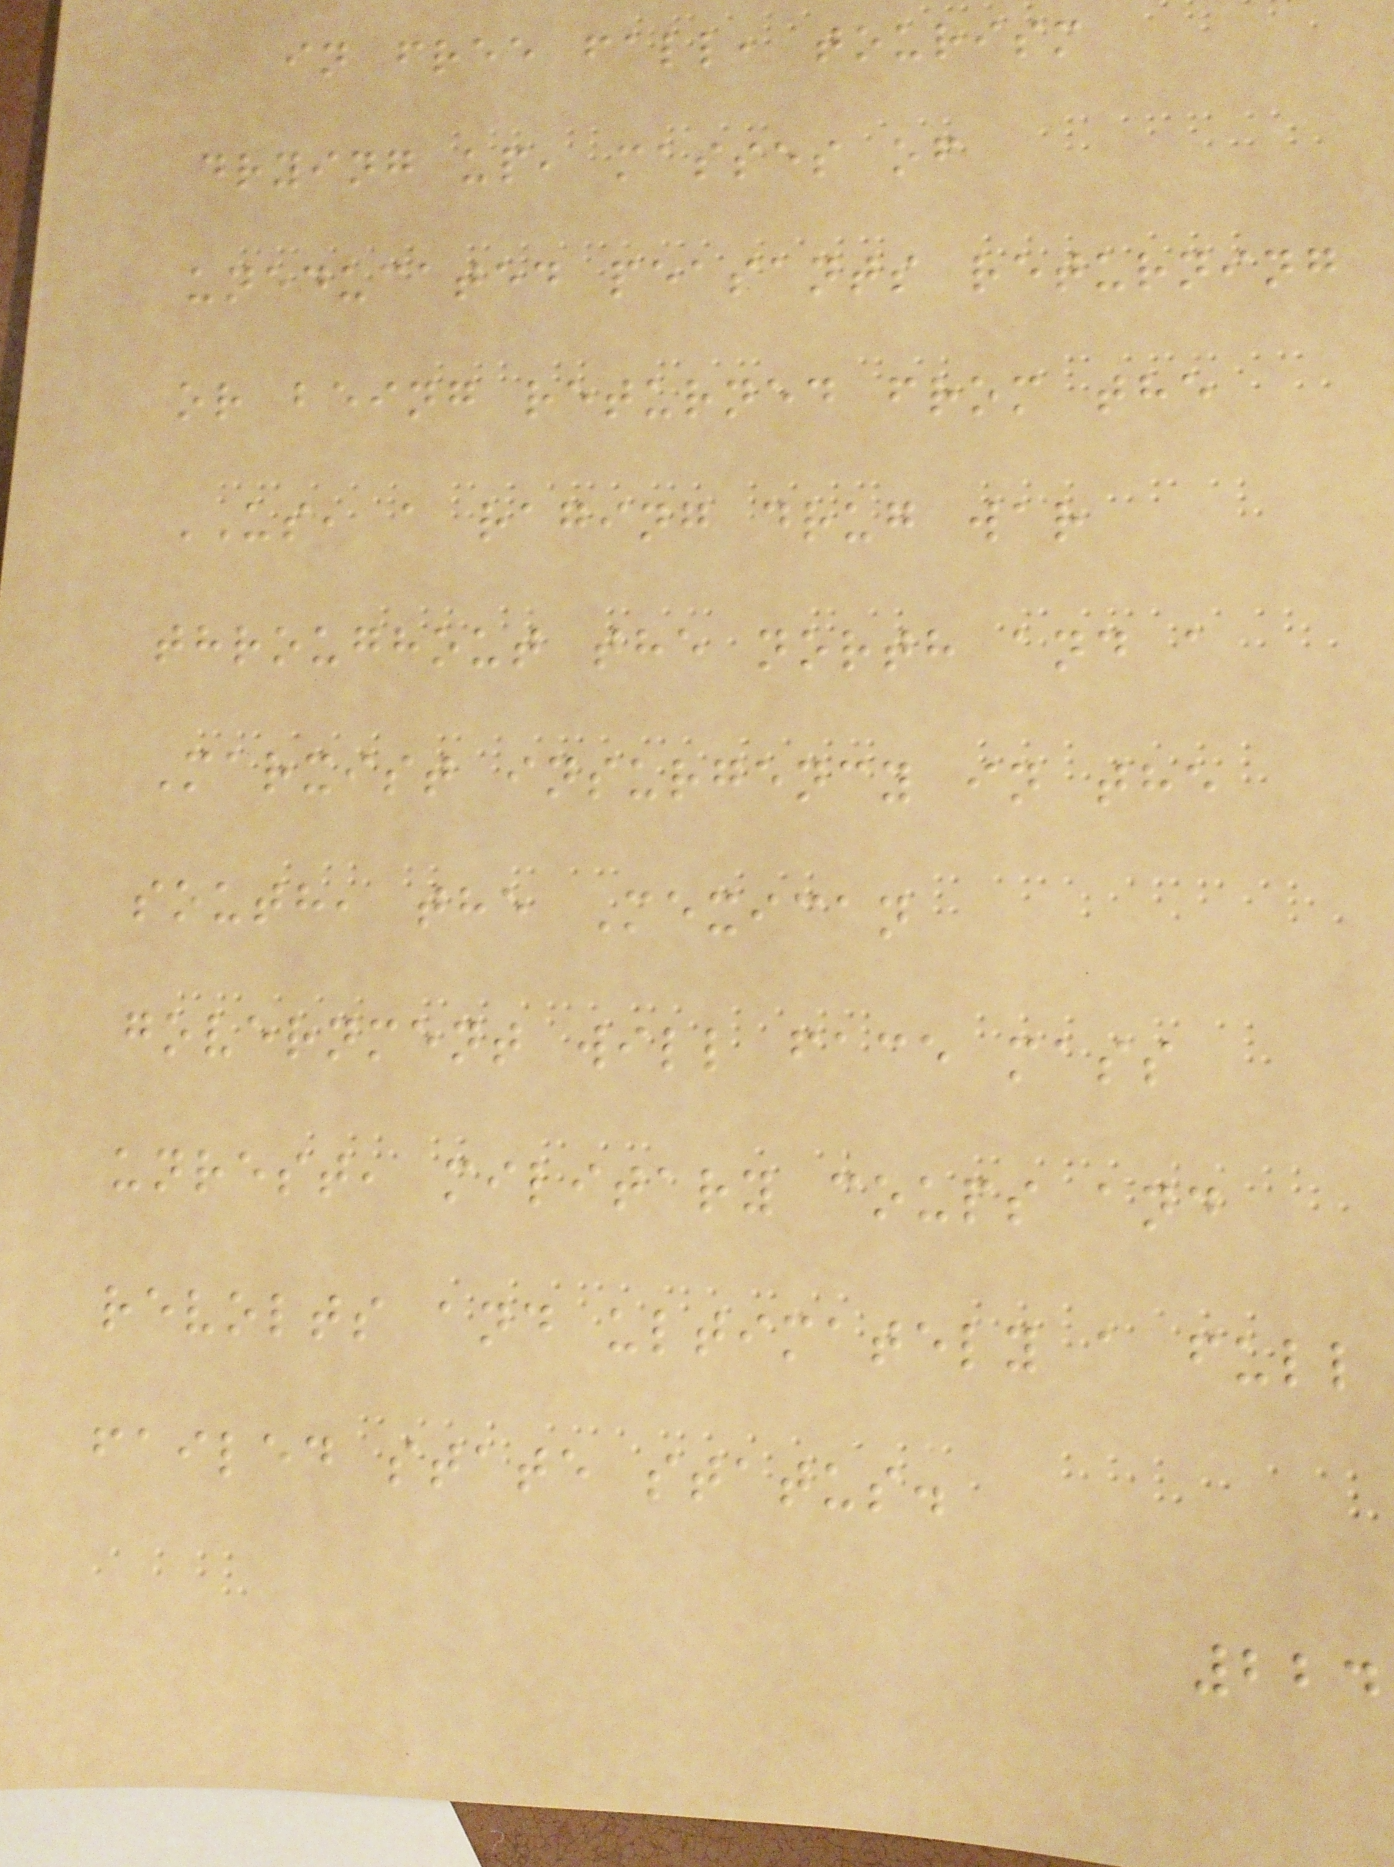in free fall, tourism
drying up, masses of
uneducated peasants returning
or being returned from the
US, a raging drug war
throughout the north and a
Marxist insurgency in the
south, the Mexican
government will face mass
unrest, military coups and
revolts and ultimately a full
failed state status.
224
